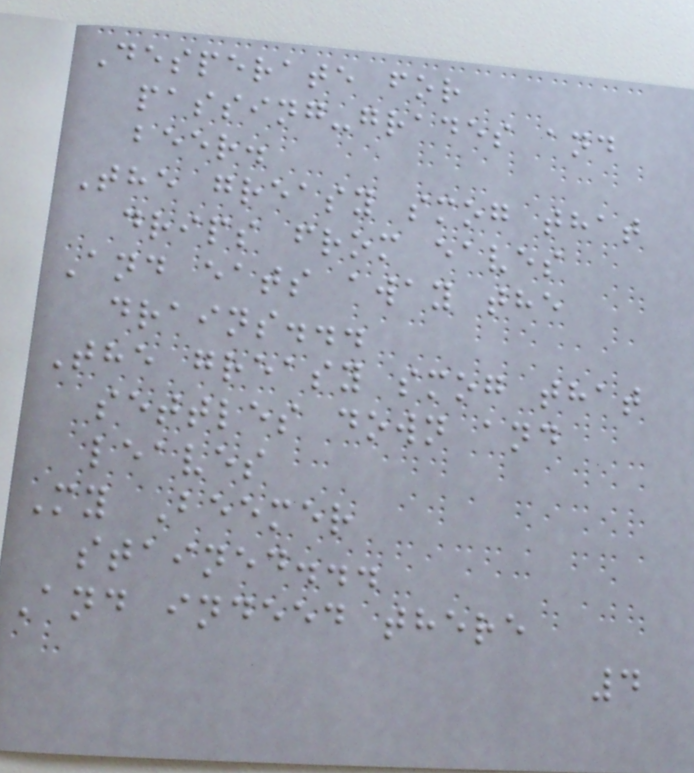Desperate for
passing-grades and
beer.
The greasy smog that
drips from eaves
And eats away the
drains...
The greasy smog that
settles down and
leaves
My Beemer
stained...
And indeed there
4
